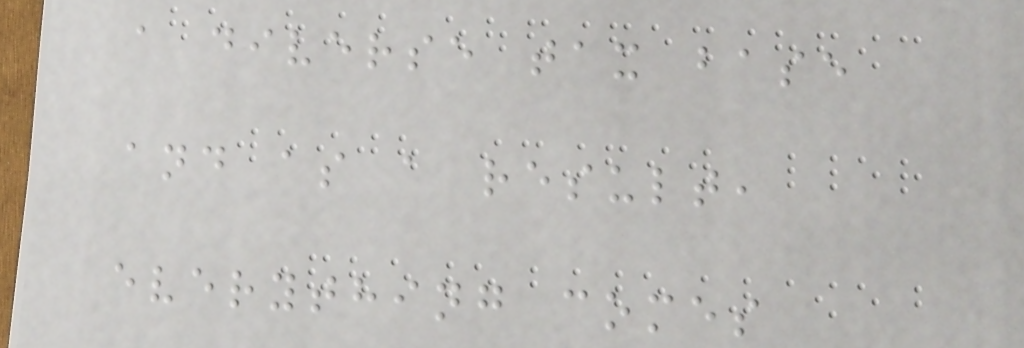a diverse tax base
and as a result,
everything comes
